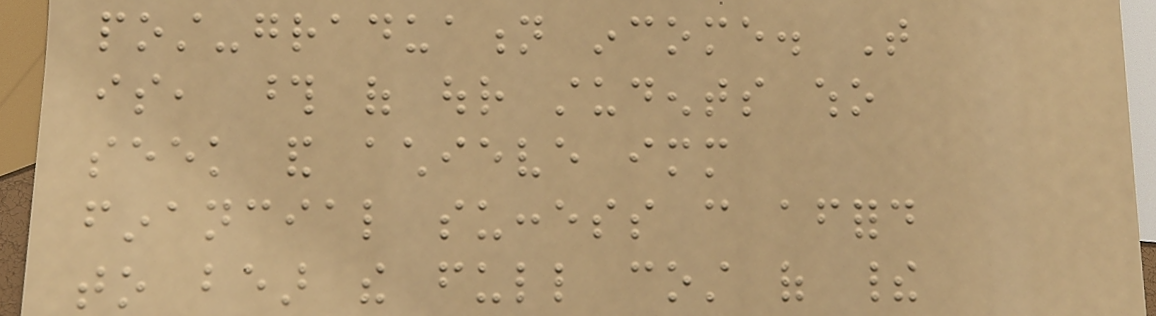post-graduation income. That
is, those of our students who
seek and achieve immediate
financial success can afford
to bear the full cost of their
